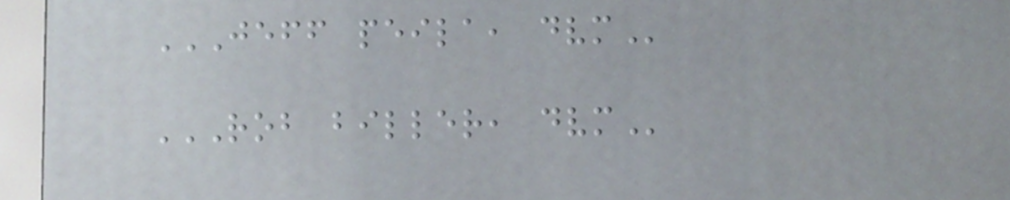JEFF PEILA, DVM
ROB BILLER, DVM
